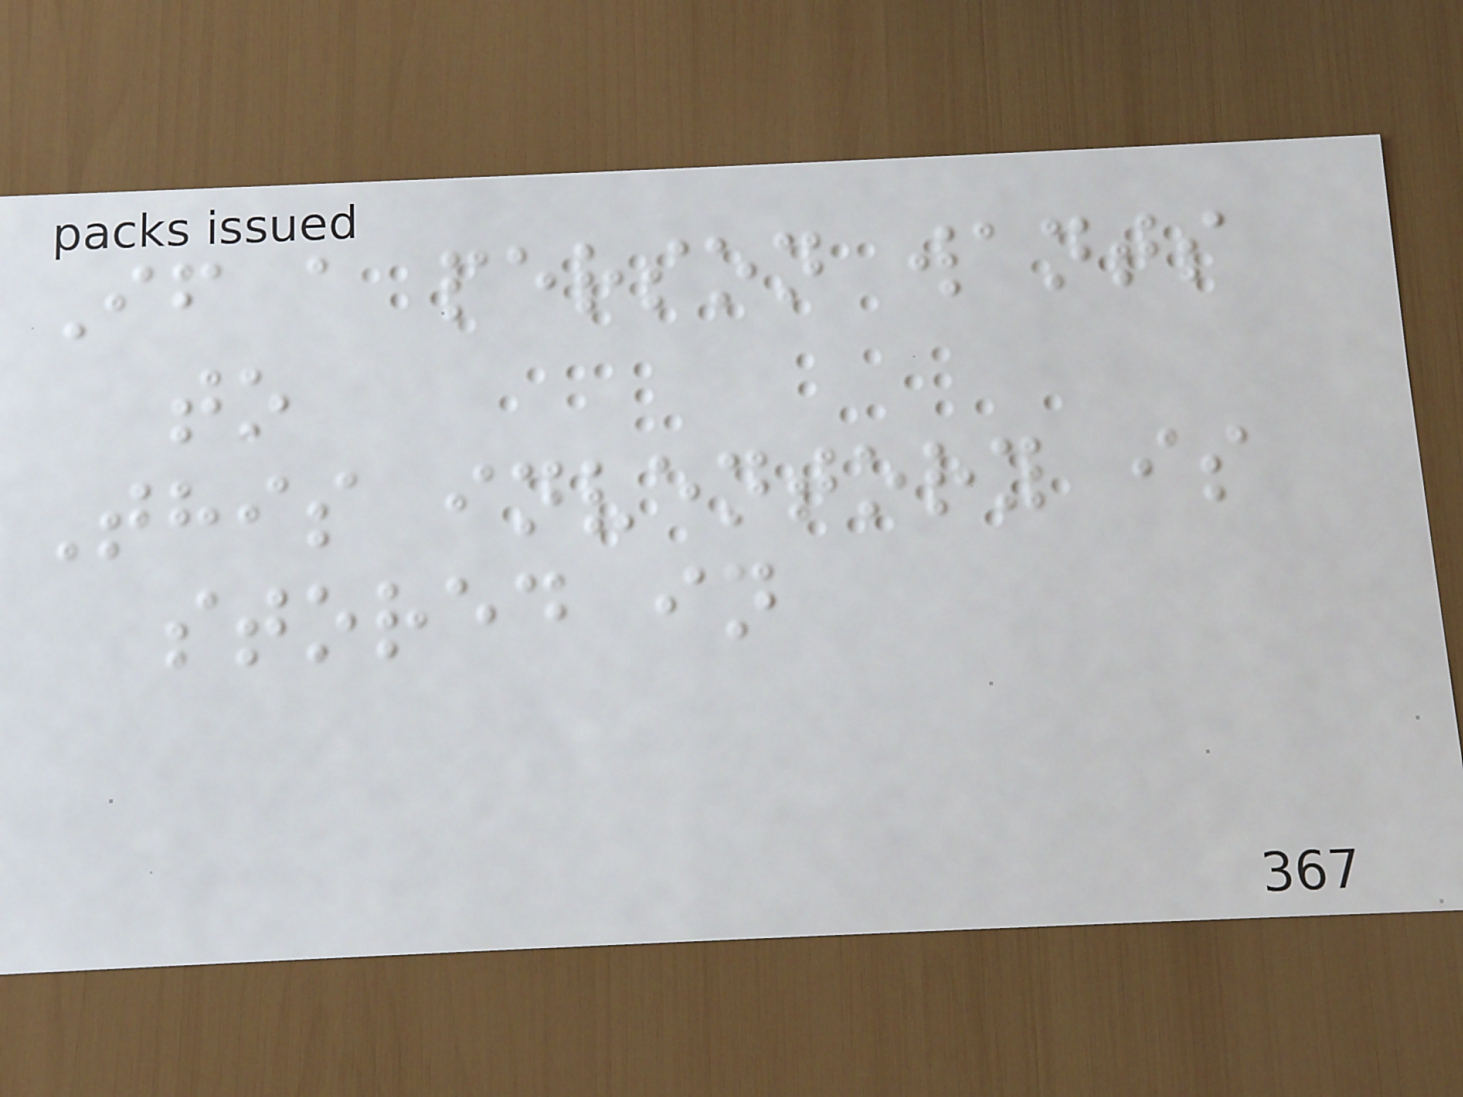If a person wants
to
This inventory is
stored in
